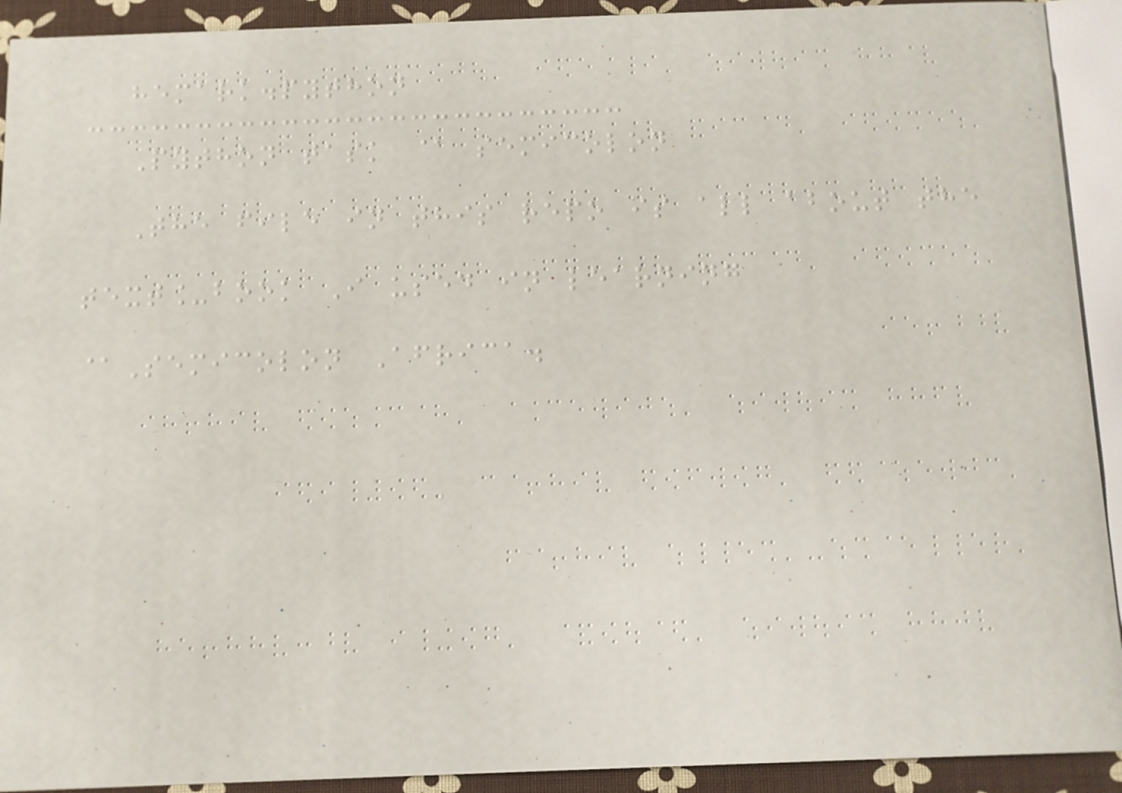hemark.python
Python task @ semicolon
The file in this repo is all about the
text_book I used in learning
@Semicolon Africa.
